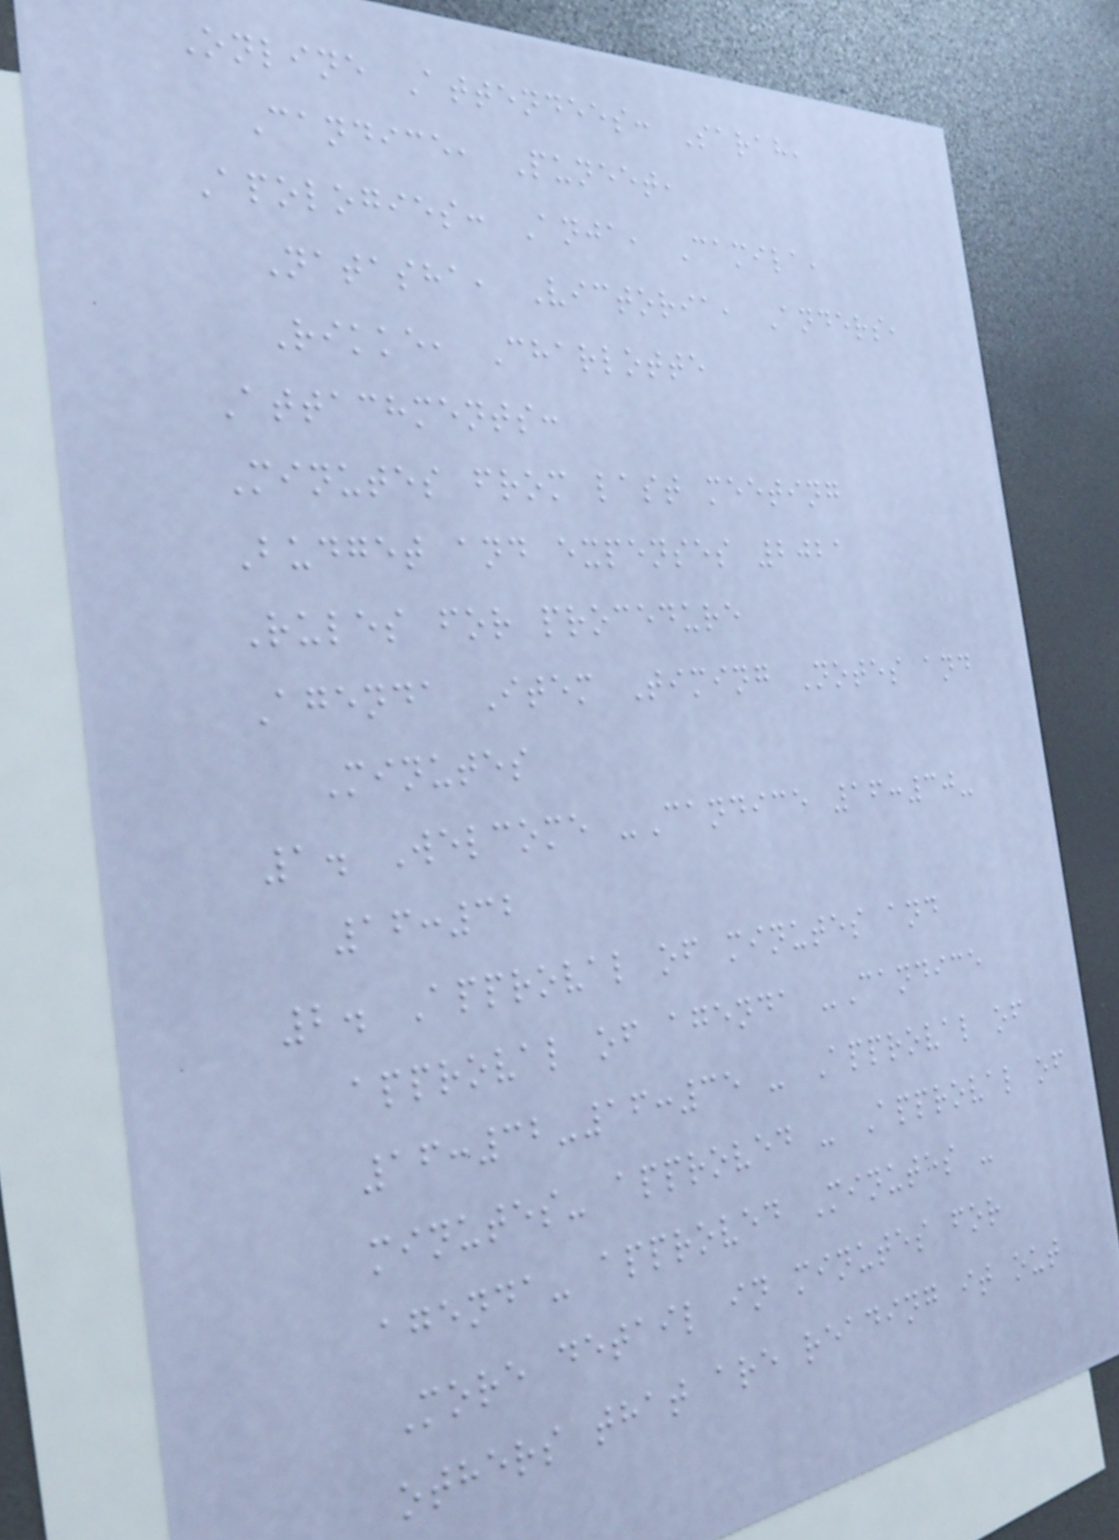Online Attendees: Sarah,
Candice, Puneet,
Apologies: Anja, Camila,
Natasha, Victoria, Anders,
Rikke, Charlotte
Attachments:
Minutes from last meeting
Budget and expenses 2021
Rules for procedure
Agenda Item Timing Notes and
Minutes
1. Welcome -Candice 16:30-
16:32
2. Approval of minutes and
approval of agenda -Candice
16:32-16:35 - Approval of
minutes- approved - Approval of
agenda- approved Minutes -
More detail in minutes for
others that are reading it out
